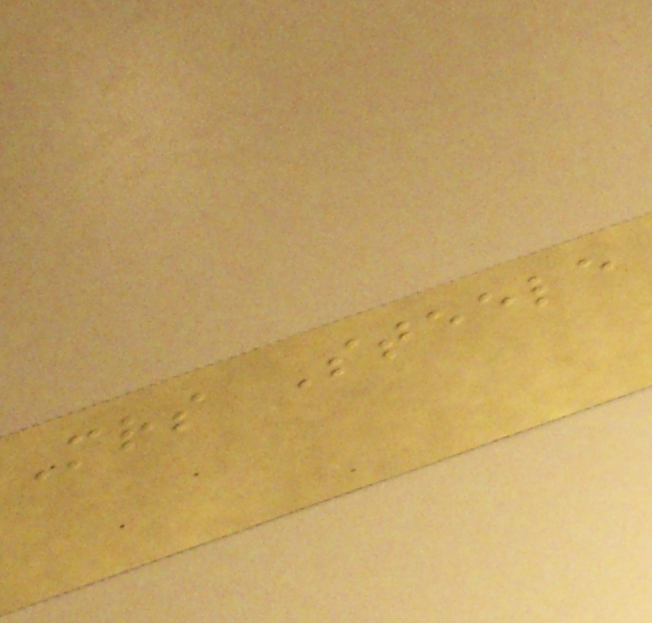Mrs Steele
